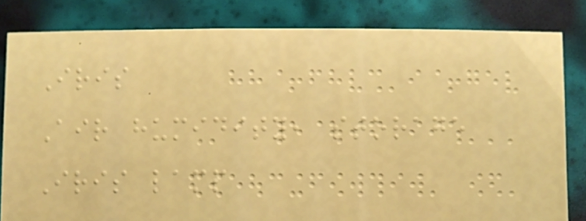Iris
Air humidity, storage
Iris lamp
